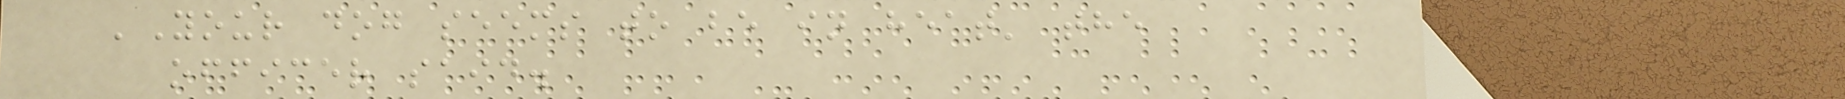'Your dog seems to be in heat' the
officer said.
